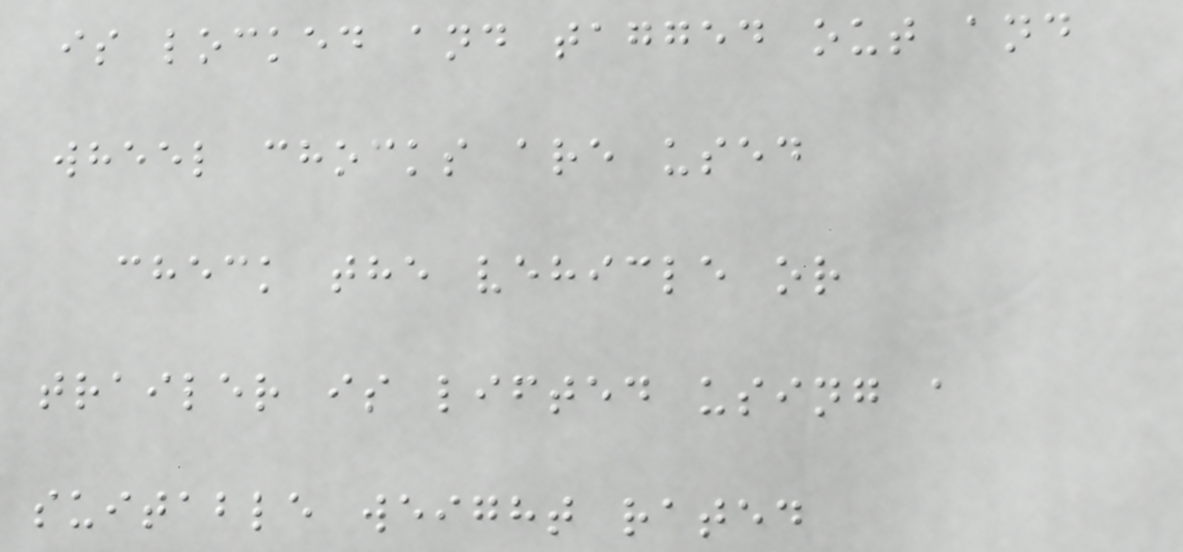is locked and tagged out and
wheel chocks are used
check the vehicle or
trailer is lifted using a
suitable weight rated
